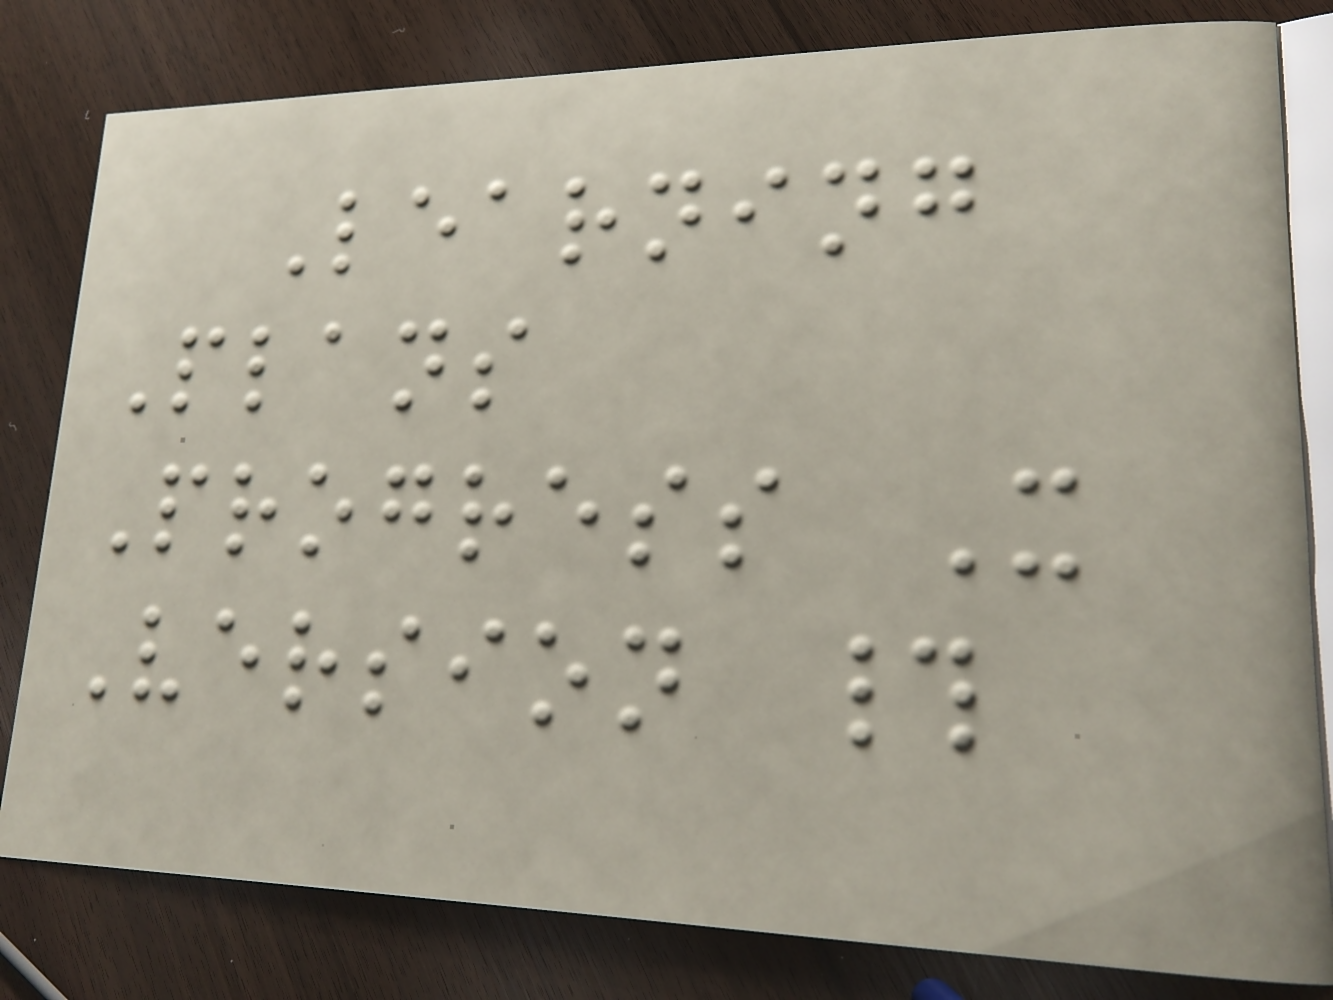Learning
Plans
Progress X
Version #
